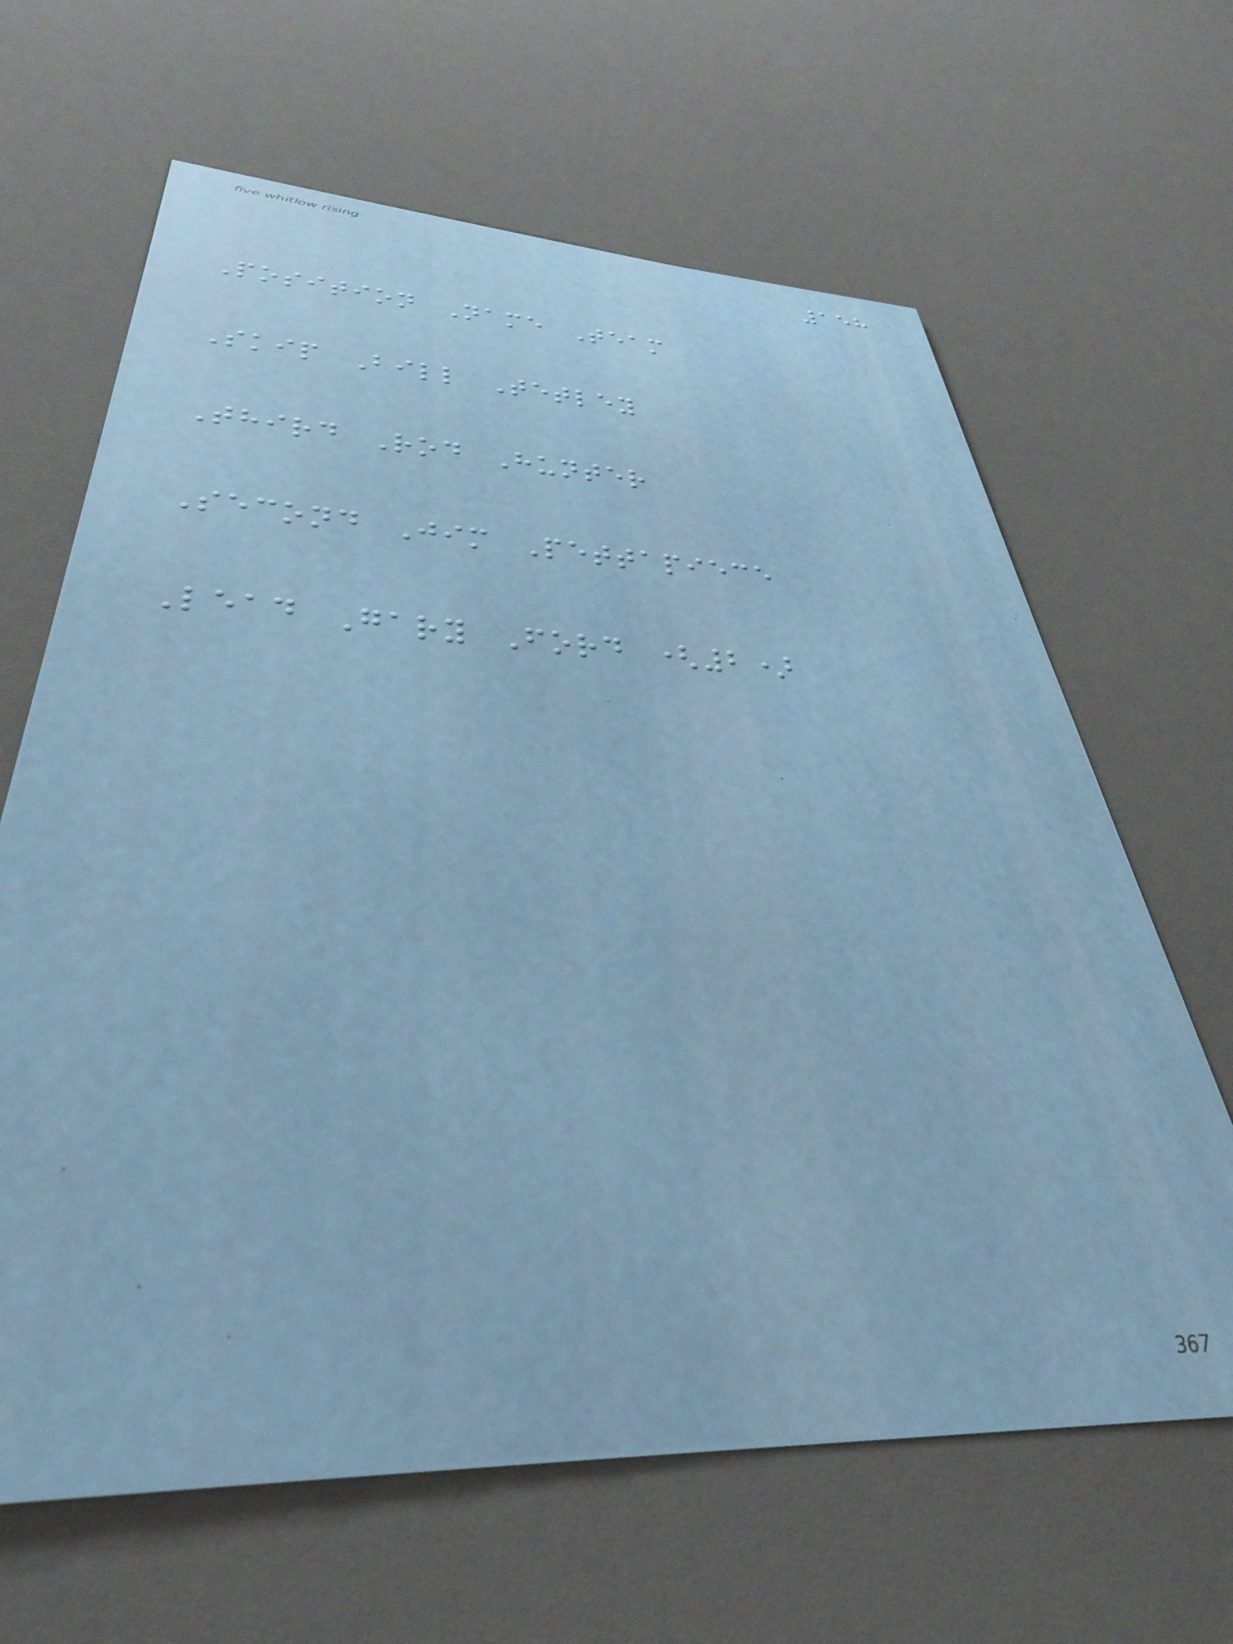158
Position Name Team
Skip Bill Tetley
Third Rod Hunter
Second Jim Pettapiece
Lead Gary Ford (2)
